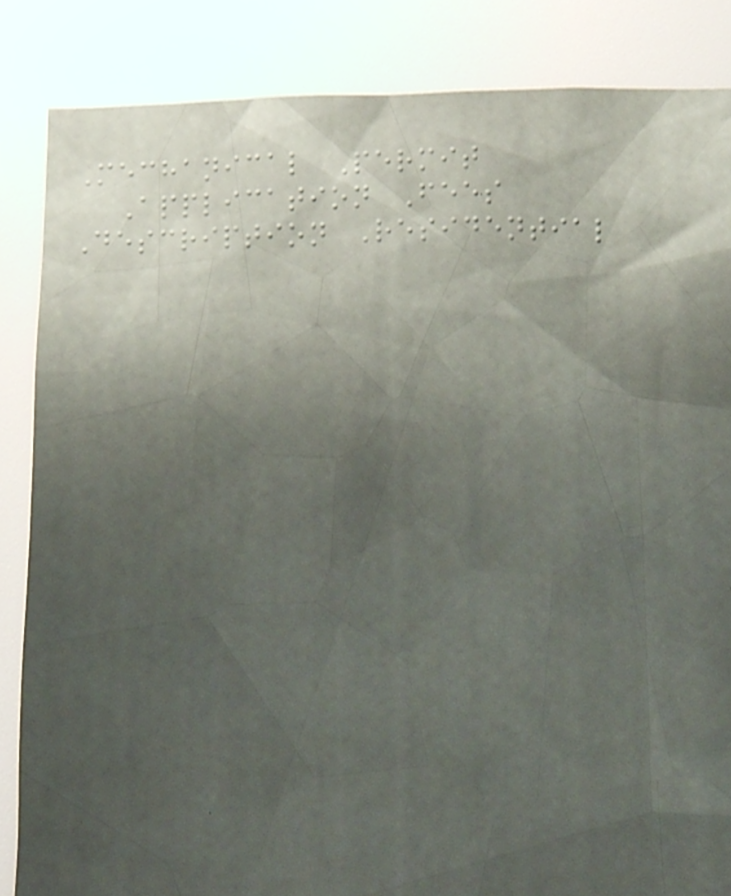Mechanical Permit
Application Fees
Description Residential
